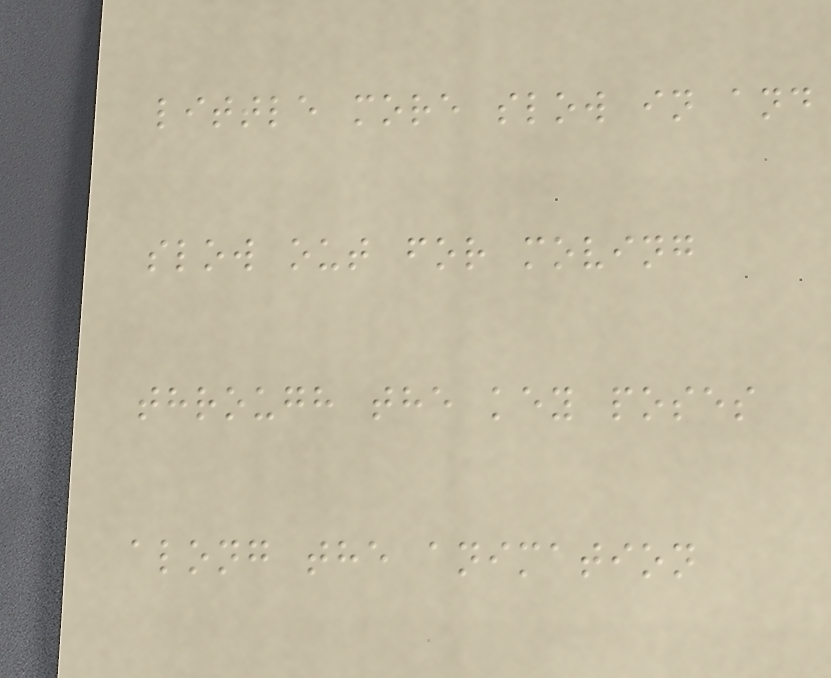little more slow in and
slow out for moving
through the key poses
along the animation
